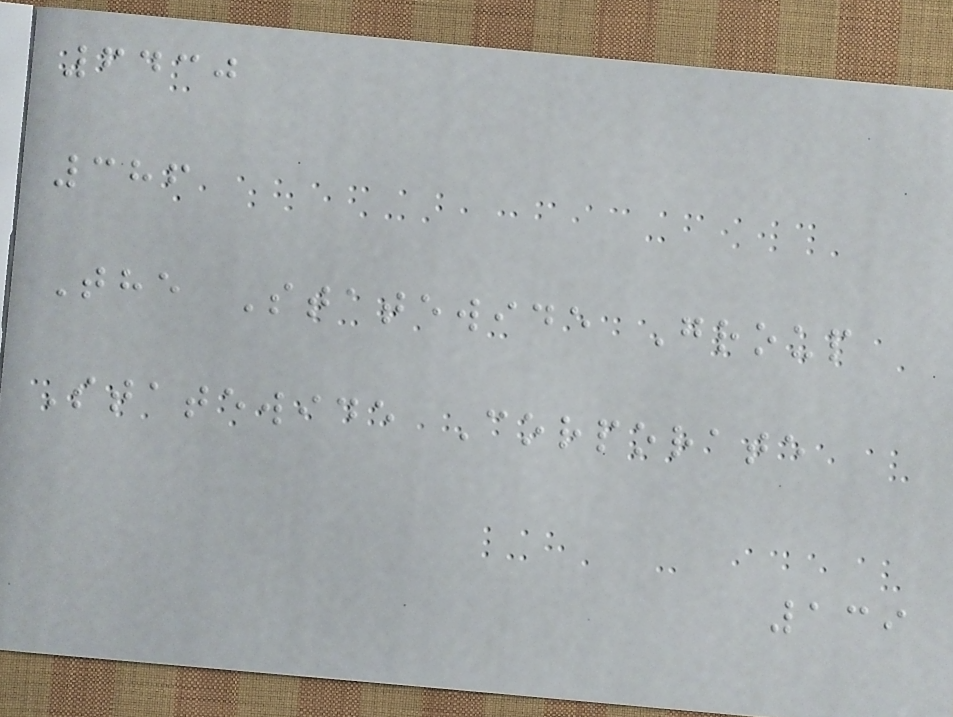6430
386
The Statewide Group
Statewide Corporate
139
